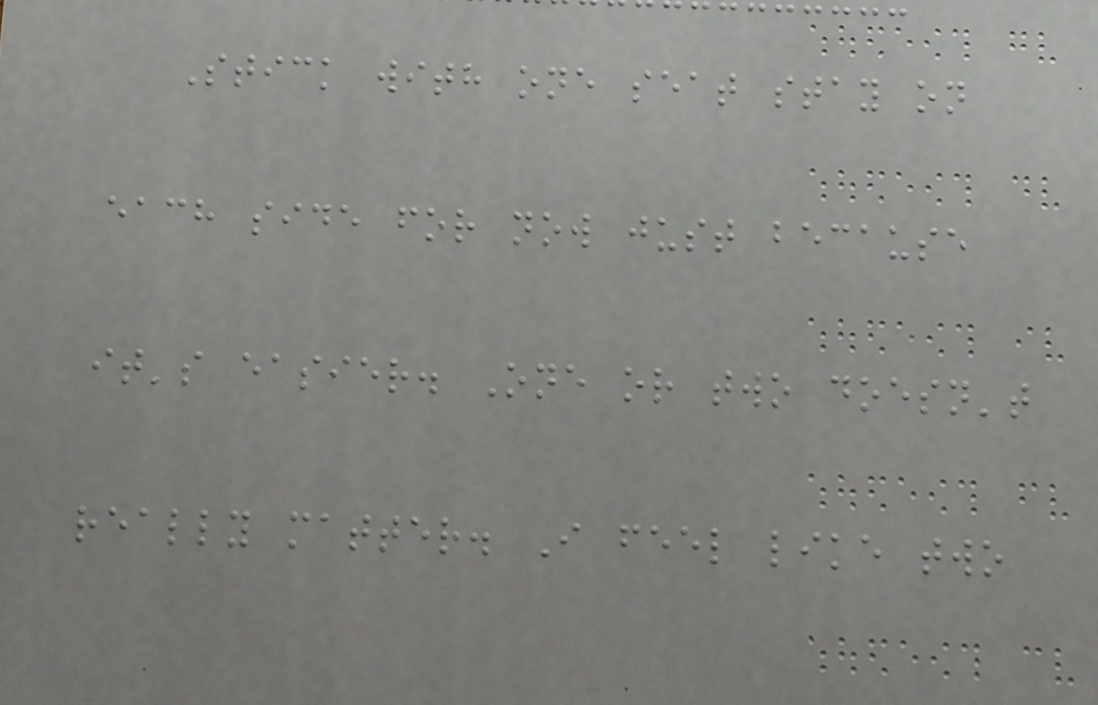Stick with one seat stay on
each side for now just because
it's easier. One or two doesn't
really matter. I feel like two
